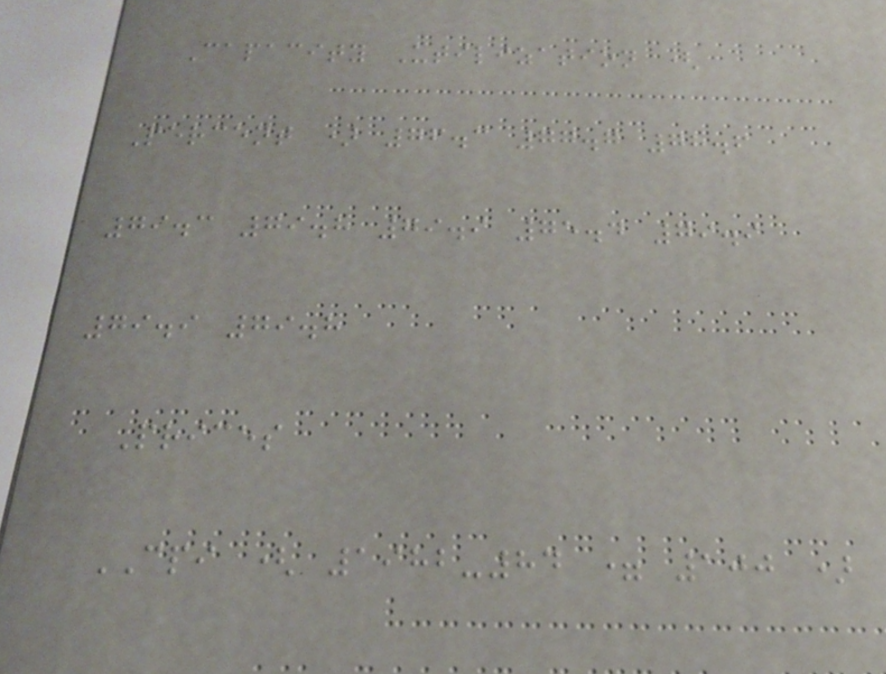Capacity Utilization (
Percent ) 76.3 77.7 78.6
79.3 79.8 79.9 75.4 79.9
79.9 79.8
Prices
CPI ( 1982-84 = 100 )
